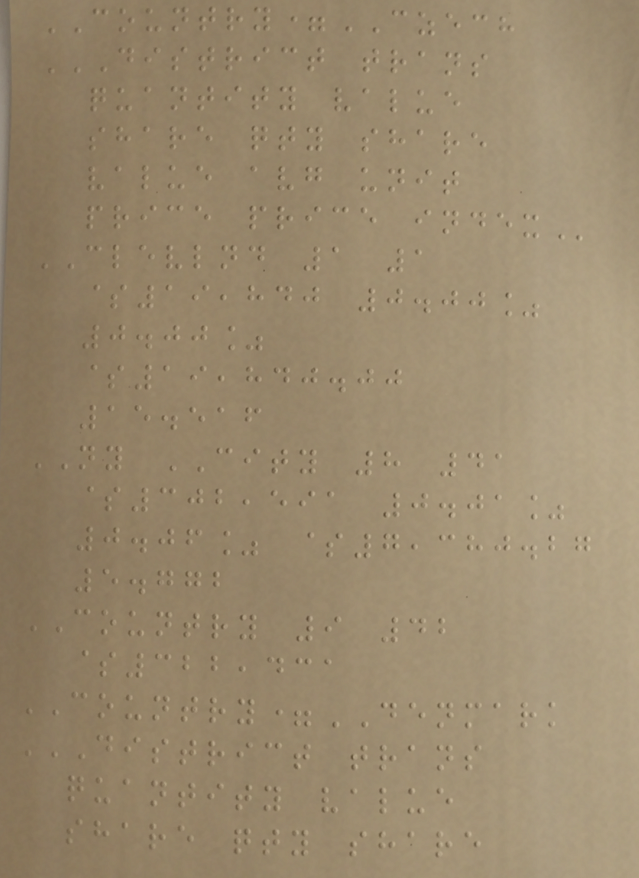COUNTRY=CZECH
DISTRICT TRANS
QUANTITY VALUE
SHARE QTY SHARE
VALUE AVG UNIT
PRICE PRICE INDEX
CLEVLND 1 1
$19,840 0.00%
0.00%
$19,840.00
15.516
NY CITY 8 41
$302,591 0.01%
0.06% $7,380.27
5.772
COUNTRY 9 42
$322,431
COUNTRY=DENMARK
DISTRICT TRANS
QUANTITY VALUE
SHARE QTY SHARE
